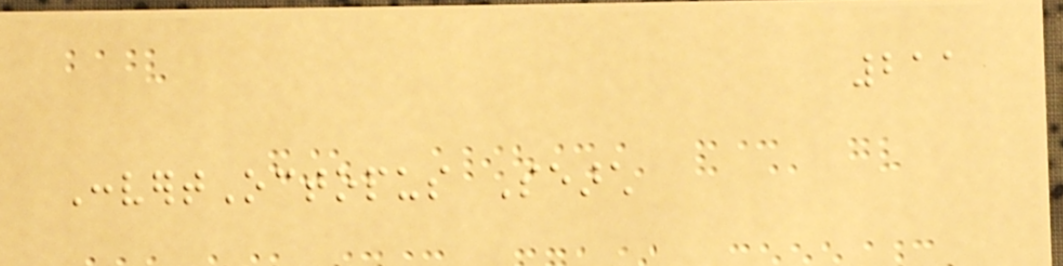211
ConvertOctopus Search
